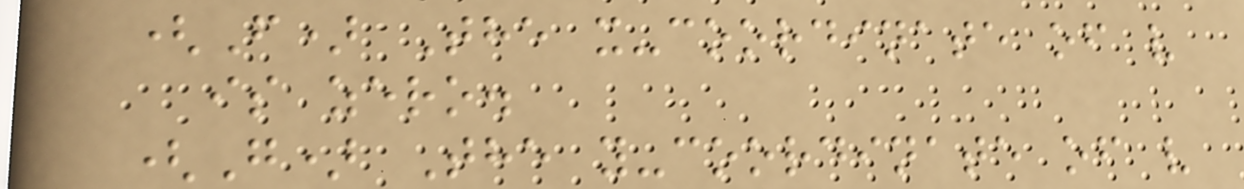(F) The x-coordinate of v
is zero.
(G) The y-coordinate of v
